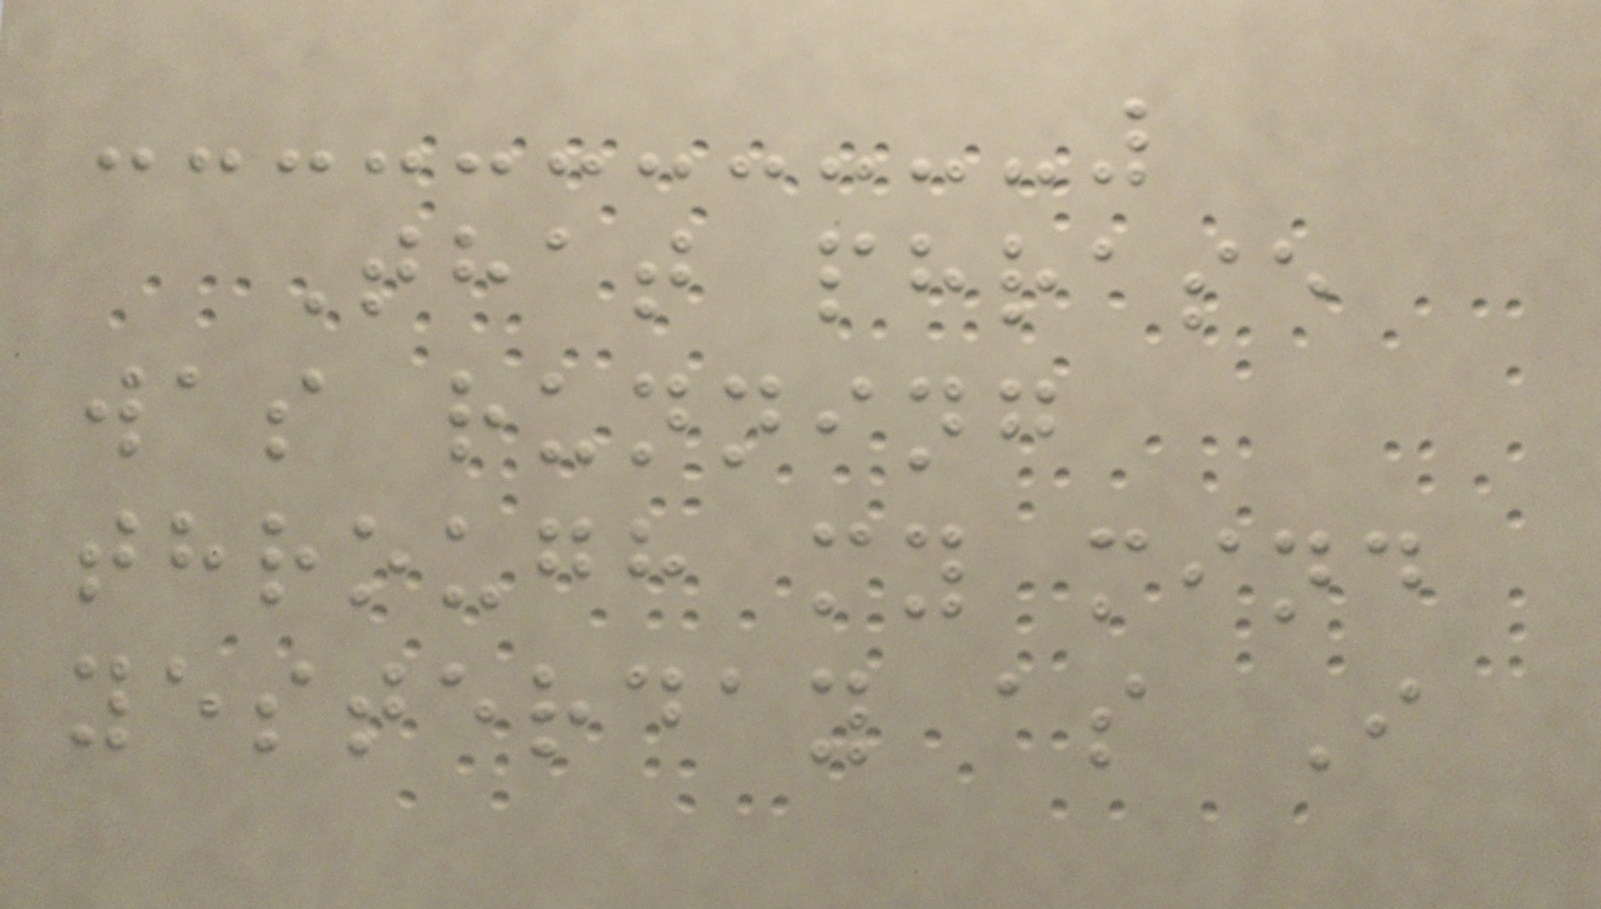That phrase
was running
through my mind
yesterday as I
